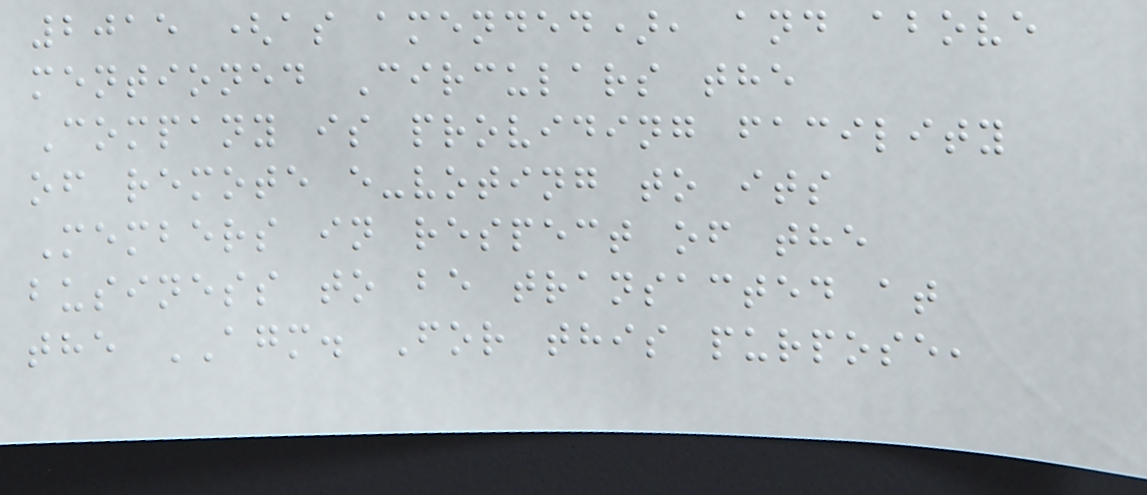2015 (as amended), and above
mentioned Circulars the
Company is providing facility
of remote e-voting to its
Members in respect of the
business to be transacted at
the AGM. For this purpose,
